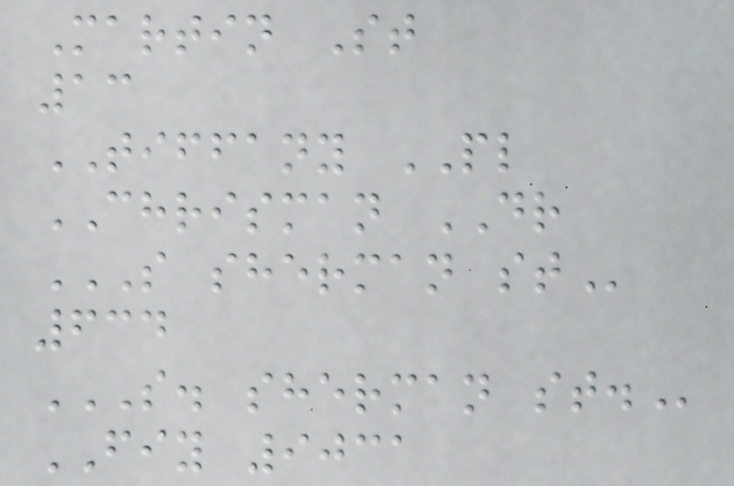Martin St
13
TIFFANY PL
CHRISMAN DR
S SHERMAN ST
634
S. SHERMAN ST.
FIY 9031
